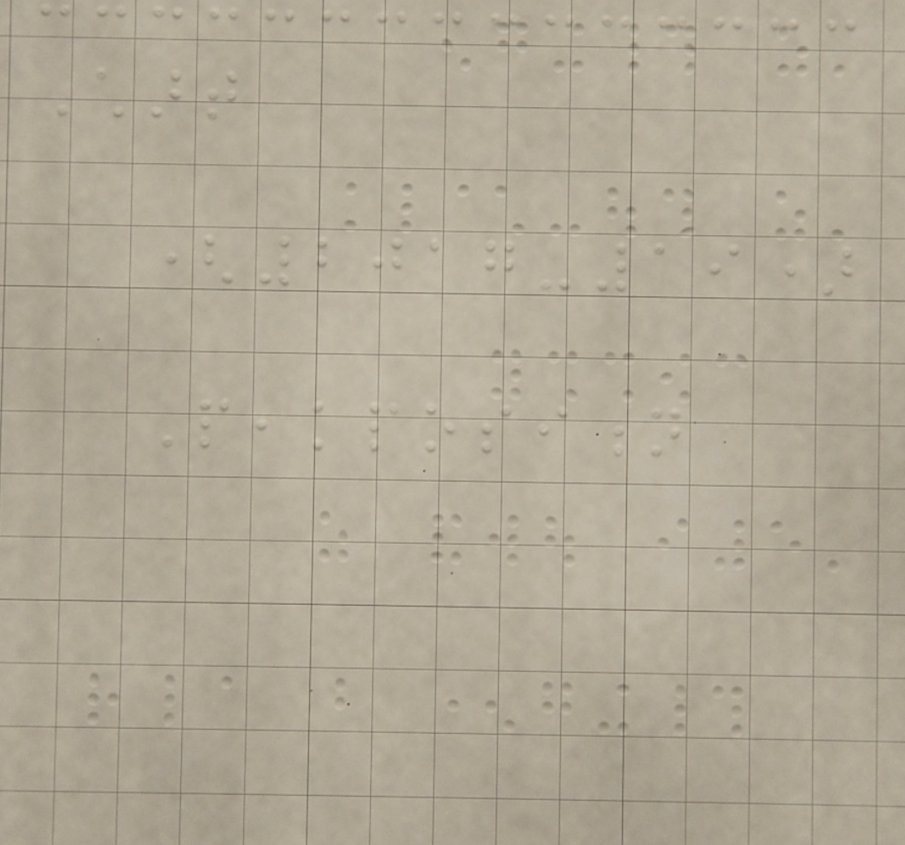Chart
(2017-19)
Peakposition
